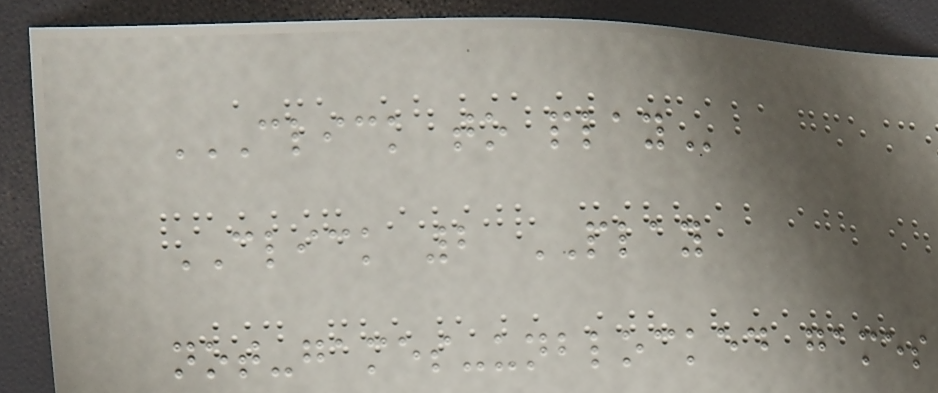CLICK TO PLAY
CLICK 2 PLAY
not-games-unblocked games
